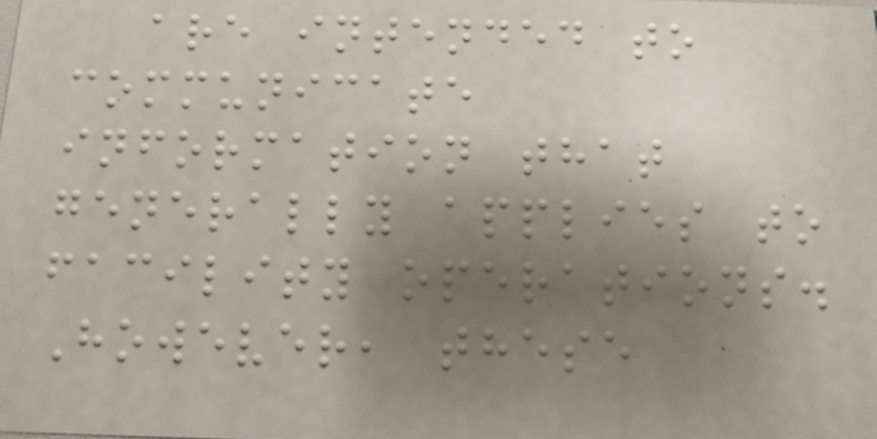are intended to
communicate
information that
generally applies to
facility operations.
However, these
